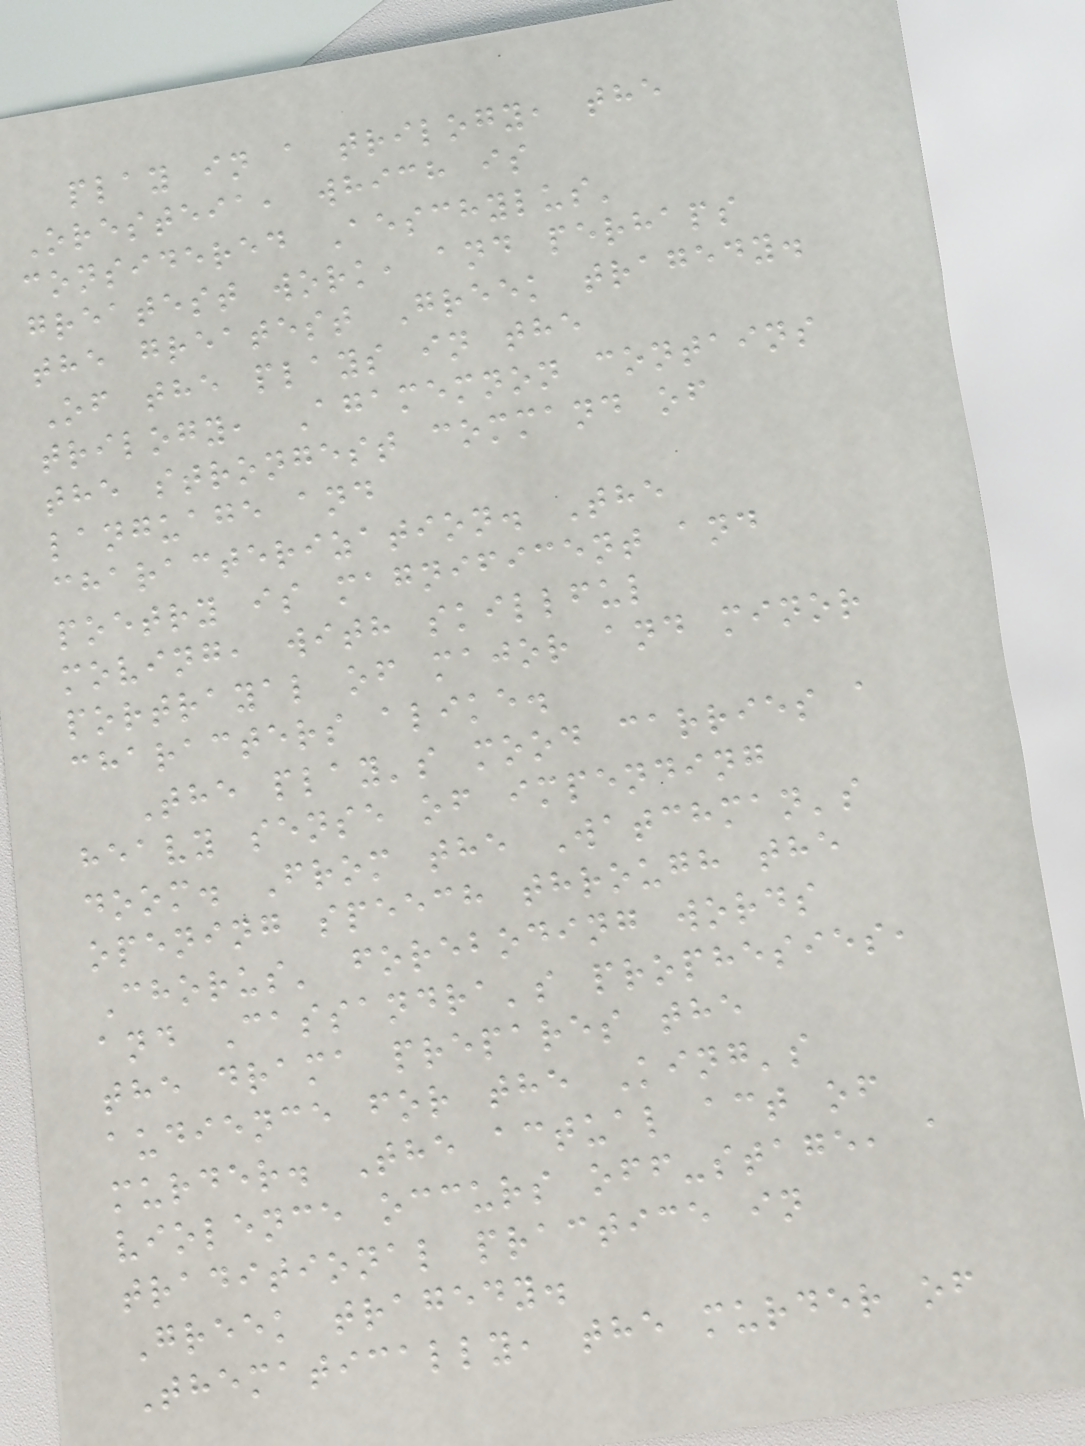play in a trilogy, the
Oresteia, which is
considered Aeschylus'
greatest work, and perhaps
the greatest Greek tragedy.
Of the plays in the
trilogy, Agamemnon contains
the strongest command of
language and
characterization. The
poetry is magnificent and
moving, with skillful
portrayal of major and minor
characters alike.
The play's mood carries a
heavy sense of impending
doom. From the Watchman's
opening speech through the
Chorus' foreboding words
and Cassandra's prophesies,
the drama prepares the
audience for the King's
murder. The actual act of
violence occurs off-stage, a
traditional practice in
Greek tragedy.
Thematically, the murder of
